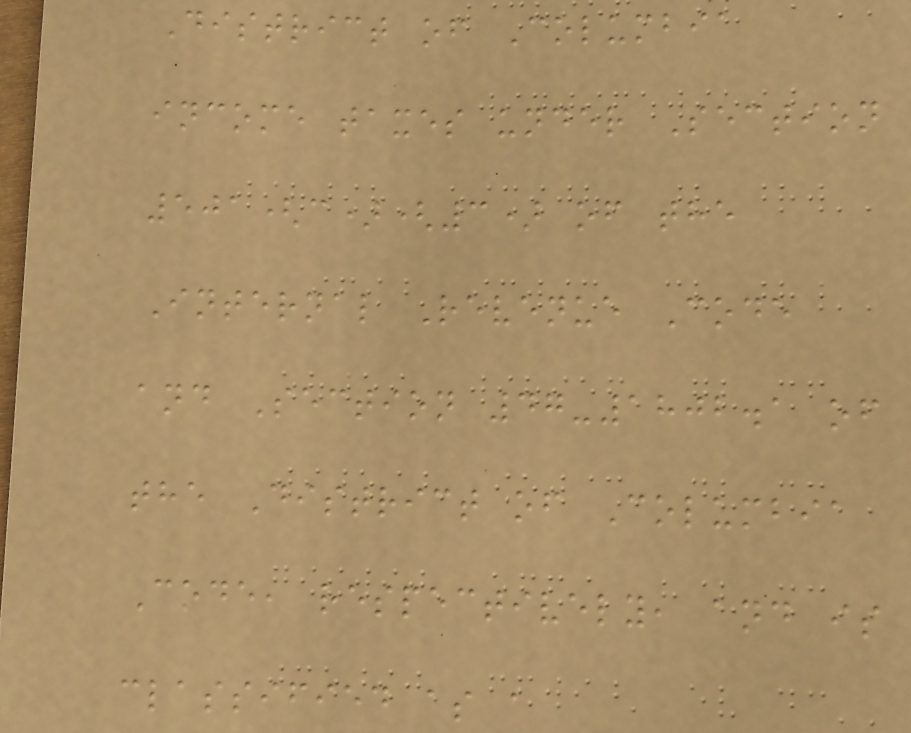District of Columbia
income taxes under Section
501(c)(3) of the
Internal Revenue Code
and Section 47-1802.1 of
the District of Columbia
Code, respectively, and is
classified as a
